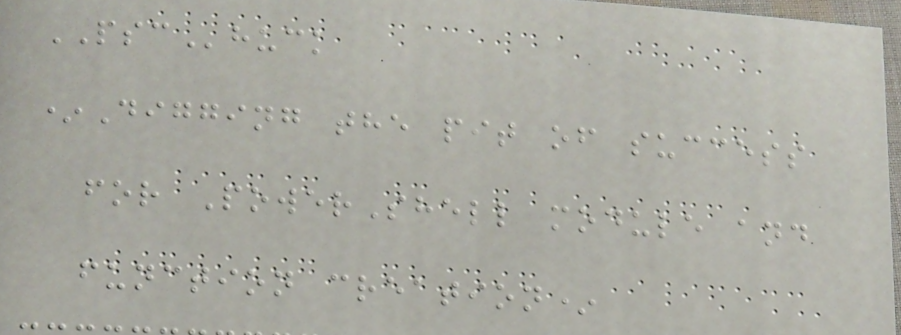PSChuck
*Digging the pit of success
for PowerShell module and
function creation*
